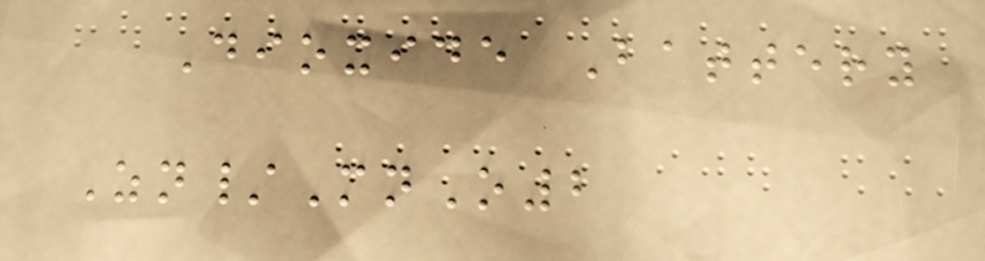Dioxide Battery
Zn/MnO2
